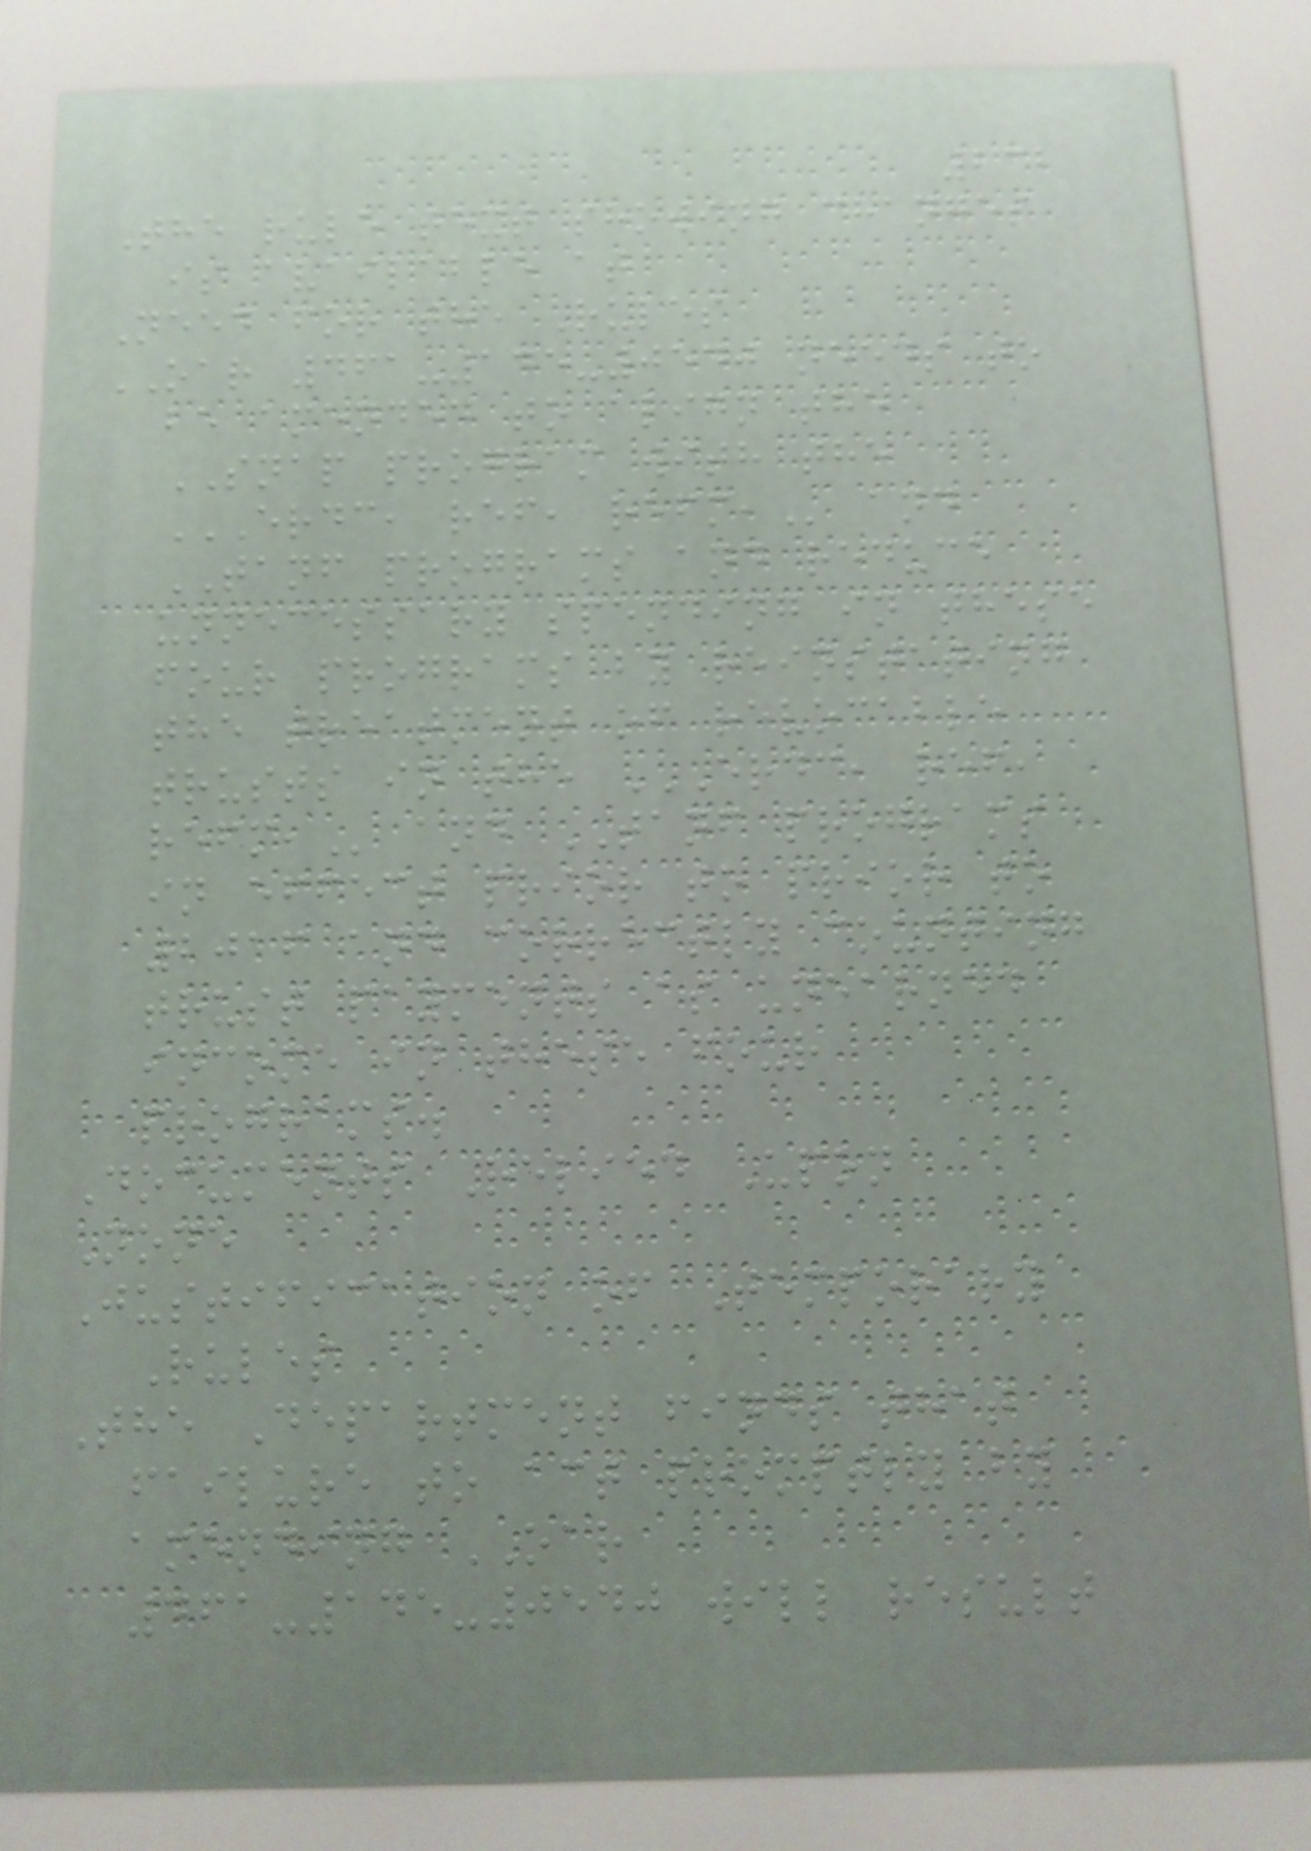232
The rule text showing changes
is available at
Need for the Rules
OAR 461-145-0540 needs to
be amended to align the
SNAP program with the
ERDC, REF, REFM, and
TANF programs and reduce
unnecessary spending in these
four programs by reinstating
the treatment of revocable
trusts in the ERDC, REF,
REFM, and TANF programs
in effect prior to prior to
2016 and correctly counting
trust payments as unearned
income in these four
programs.
Documents Relied Upon
None
Justification of Temporary
Rules
The Department finds that
failure to act promptly by
amending OAR
461-145-0540 will result
